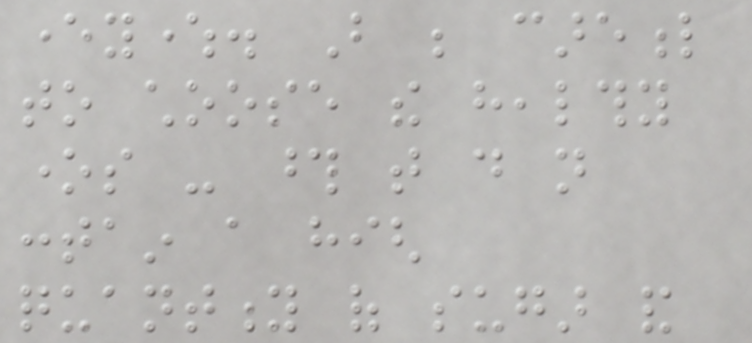everywhere. But be careful
to choose the healthy
ones - those that do not
contain a high
quantity of sugar and
